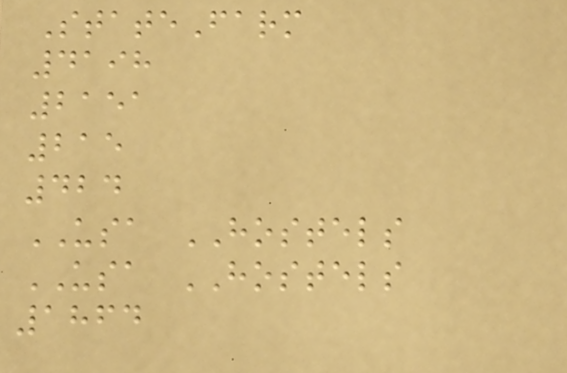StateFarm
4198
2151
215
424
USA HOSTELS
USA HOSTELS
1864
